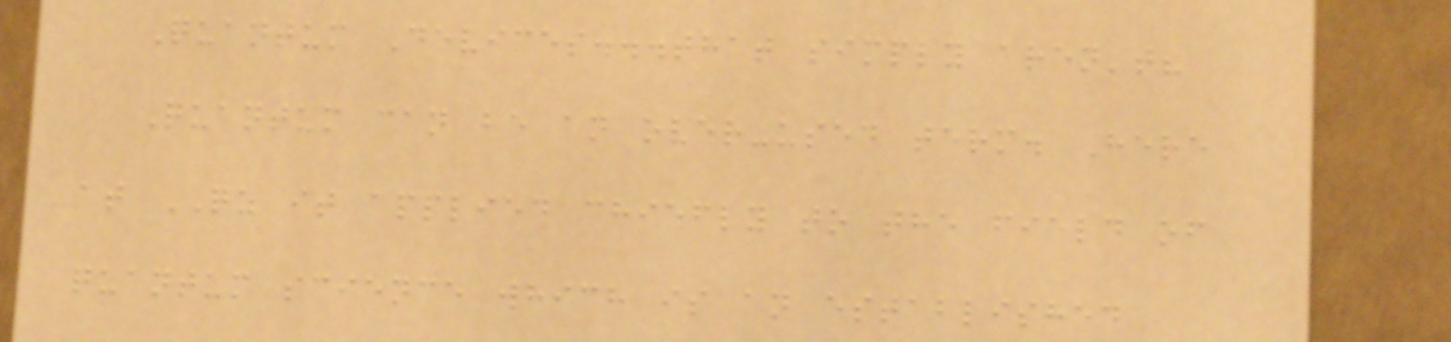Quantum Devices...that simply aren't?
Quantum can be an over-used term. Here
at QZ it applied chiefly to the field of
quantum science which is an established
